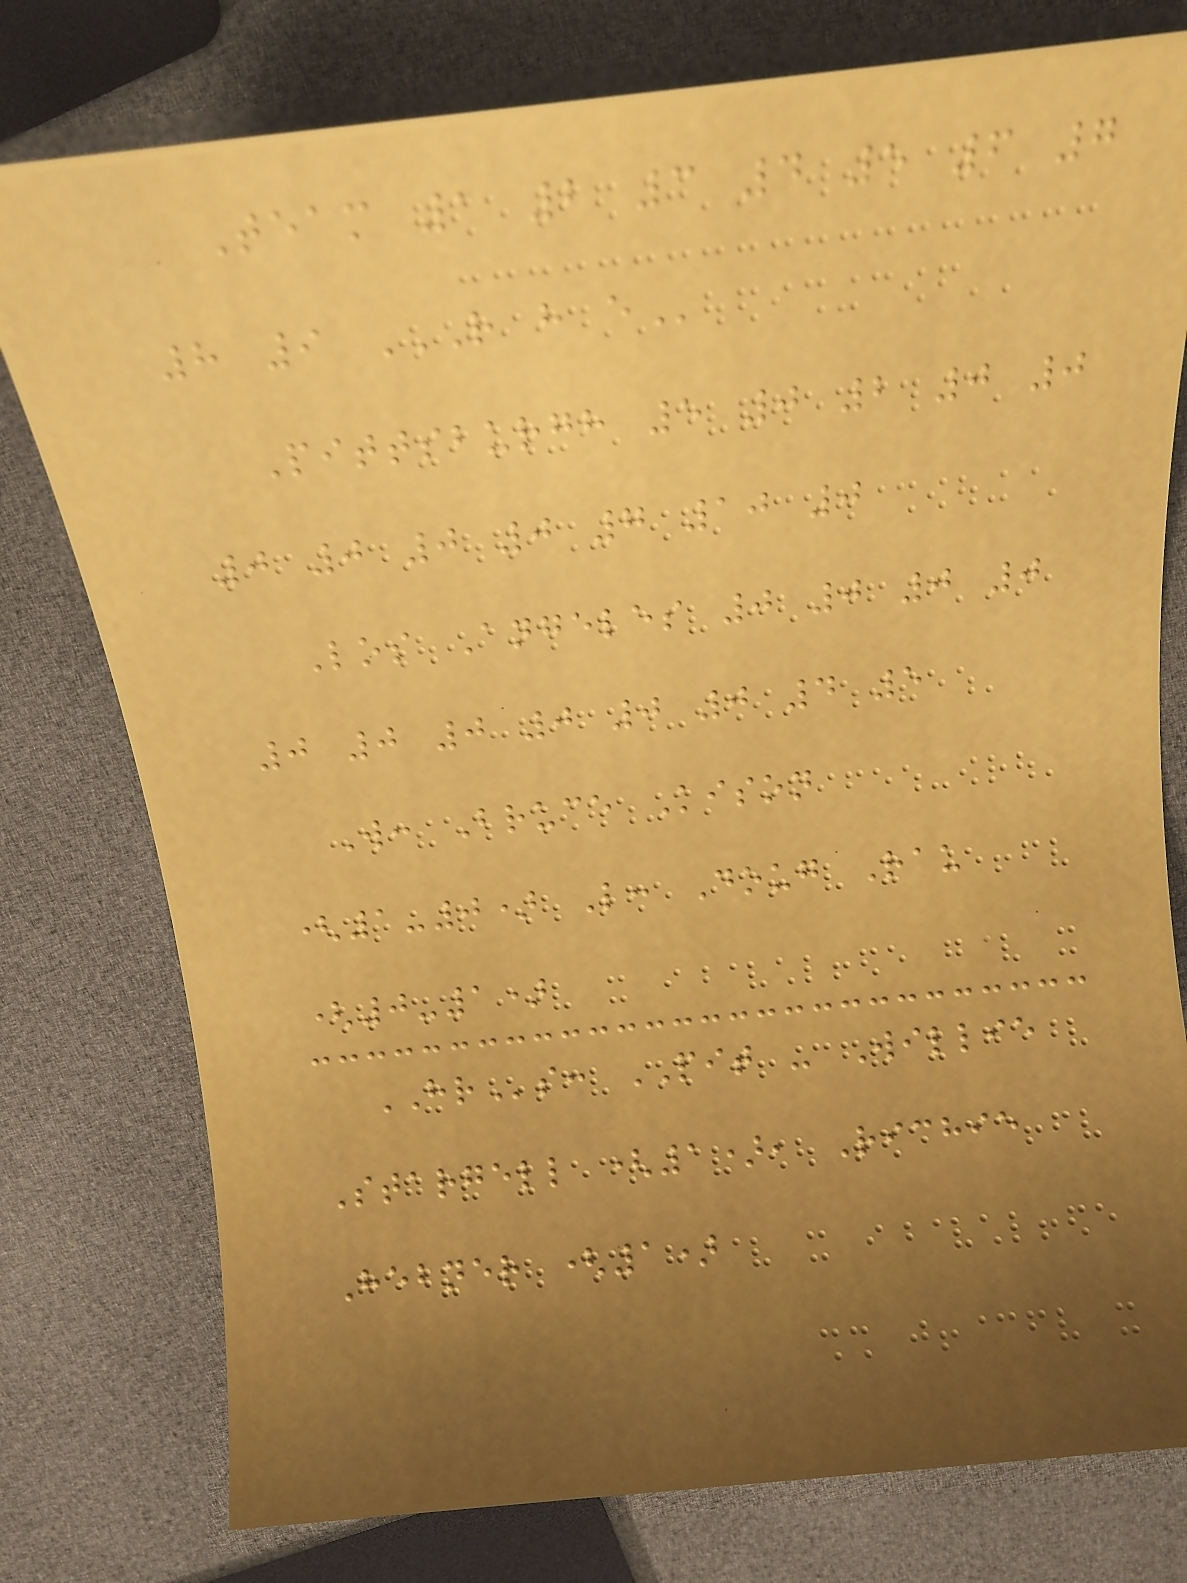Team 1 2 3 4 5 6 7
8 9 R H E
Pittsburgh 5 0 2 0 0
0 0 0 0 7 10 0
Los Angeles 0 0 0 0
0 0 0 0 0 0 4 5
W: Bruce Kison
(1-0) L: Doug Rau
(0-1)
HRs: PIT - Willie
Stargell (1), Richie
Hebner (1)
